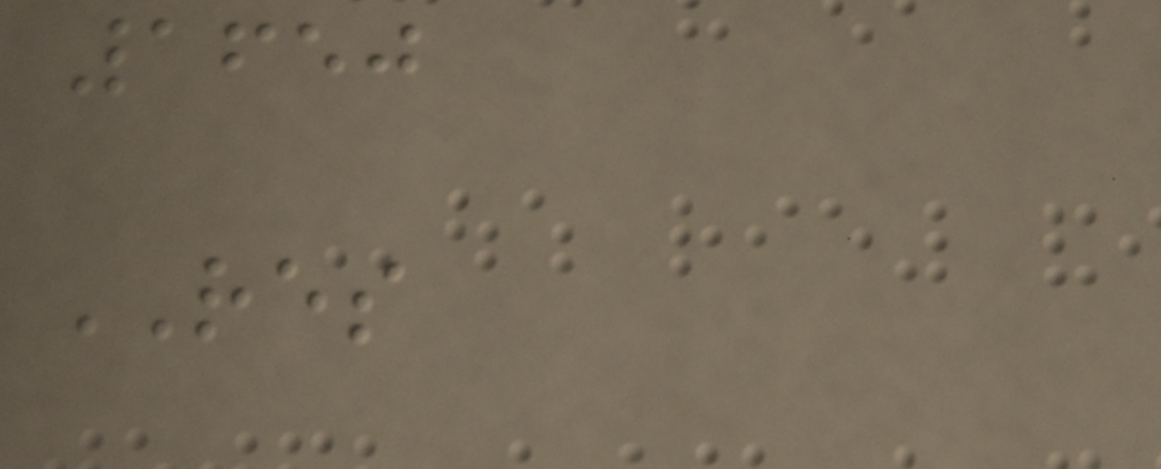1650
RES
